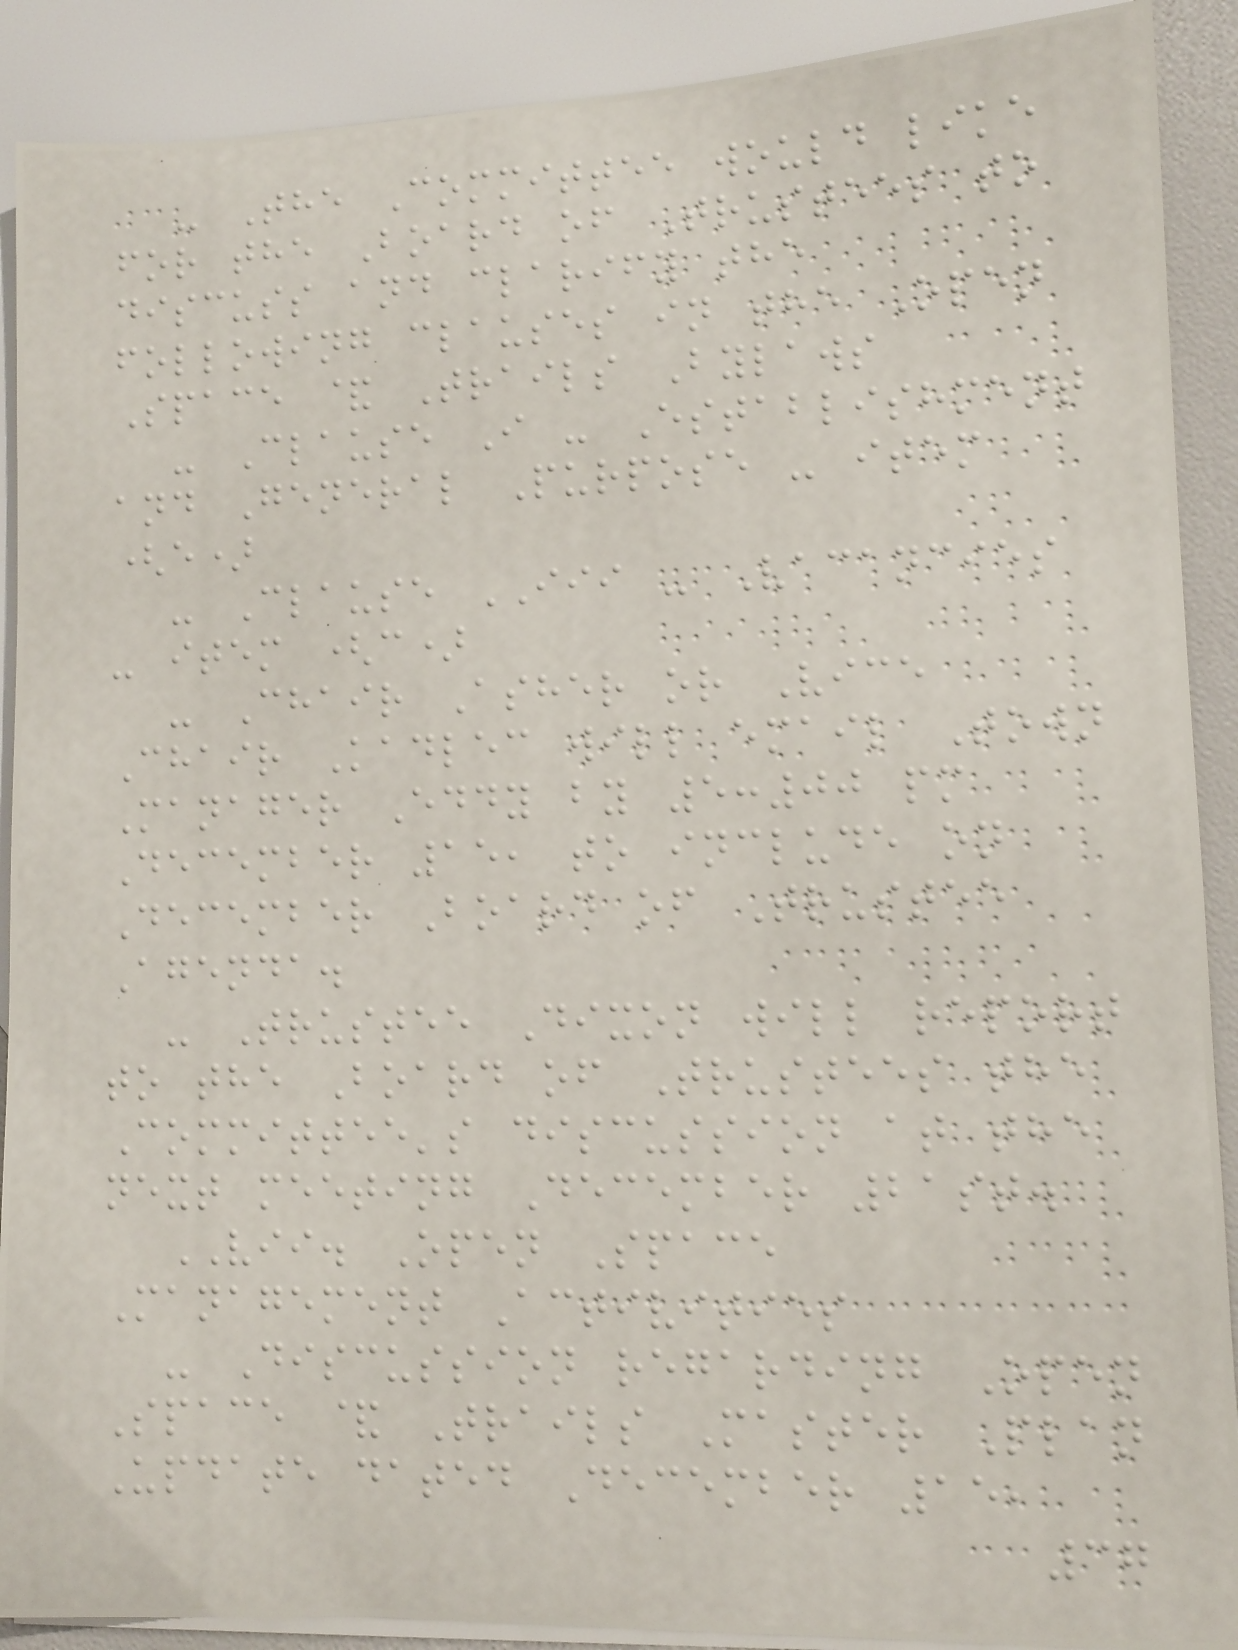- The Committee would like
for the Board of Trustees to
discuss and clarify the
following clauses in the Open
Space & Trails Bylaws
- Clause I - Establishment
and General Purpose - item
(e)
- Clause III - Vacancies
- item (c)
- Chair Asher or Vice
Chair Kadlec will email Town
Manager Eddy by 5:00 pm
December 15, to include on
December Board of Trustee
Agenda.
- Trustee Dixon will report
to the Board of Trustees the
Committee's discussion at the
next meeting December 21st.
VII. Open Space
Management Activities
- Discussion regarding Open
Space & Trails Master Plan
Update dated December 15,
37
